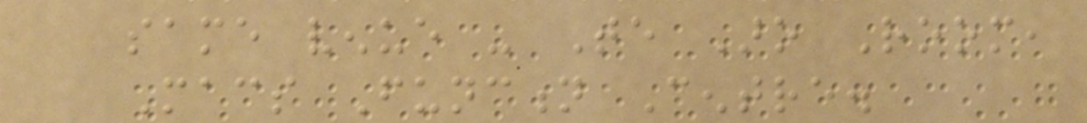same venue - Te Aro Room,
Macs Function Centre.
